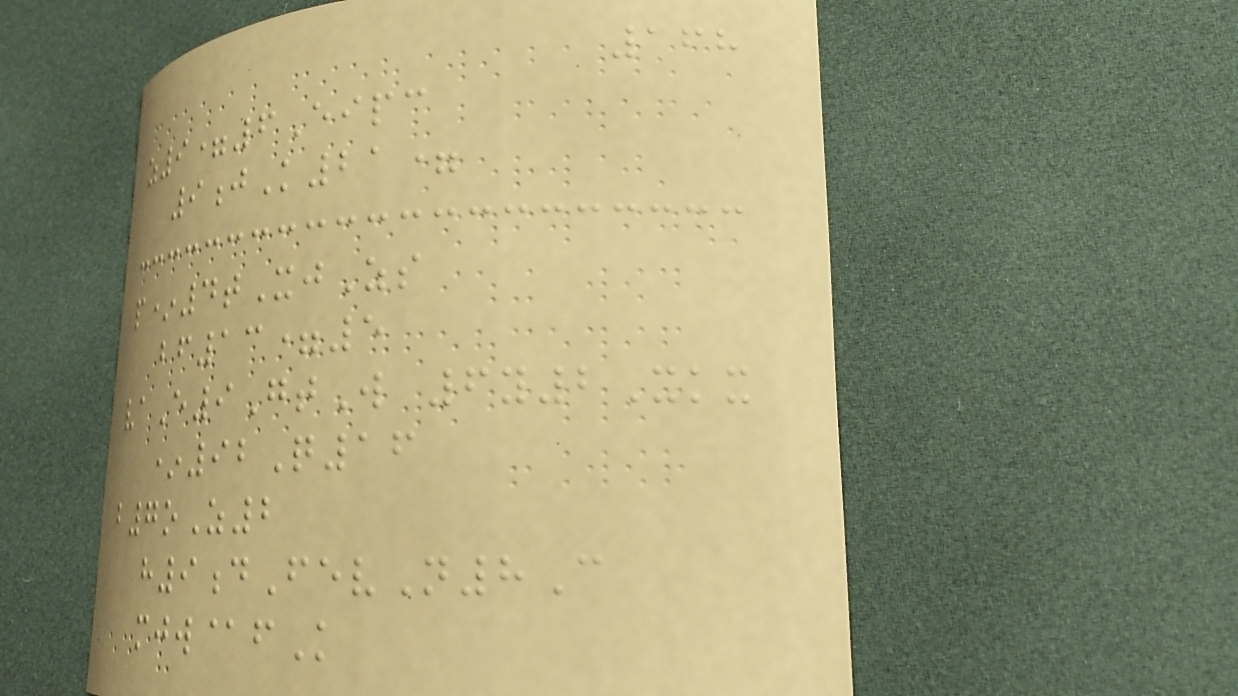168
z9=6Eipc
9jK21=
p*4tXjZs
bf13=5
vaE9GtW 6y2Xkx
*92Q16
b7oZ2
h9dFevN8C
mjw@fK
